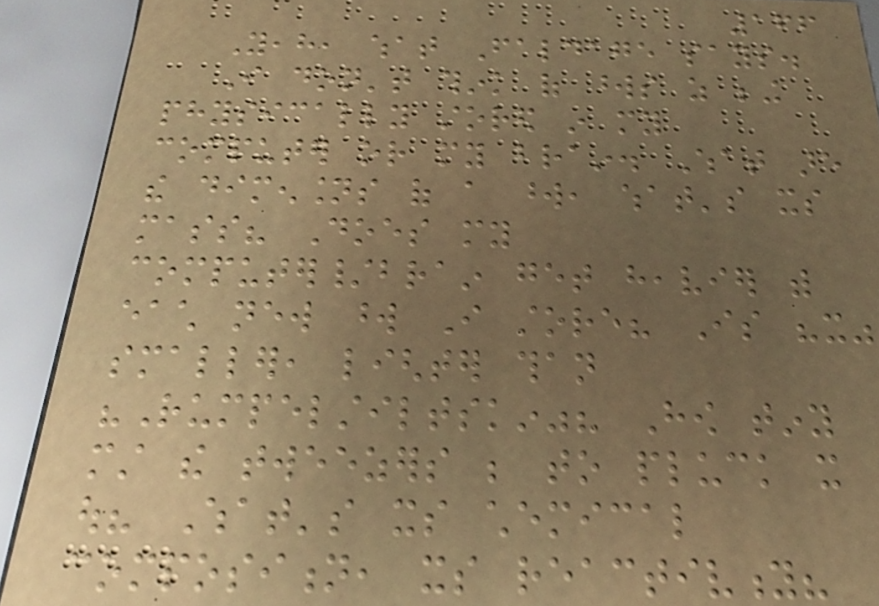166
Yeah, what Faldage says.
I don't think of words as being
physically stored in my
computer or my brain. What are
the dimensions of a word, what's its
mass? Does my
computer/brain get heavier with
each new word I store? Is "it"
smaller, lighter than
"Rumpelstiltskin"? How tiny
must the tweezers be to pluck it
out? What's its chemical
composition, its reactivity?
